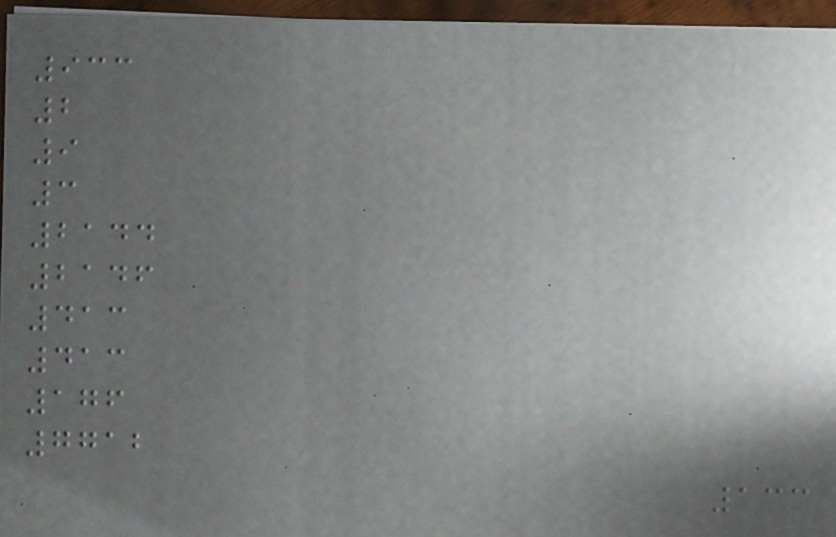933
2
9
3
2144
2146
413
413
176
7712
133
